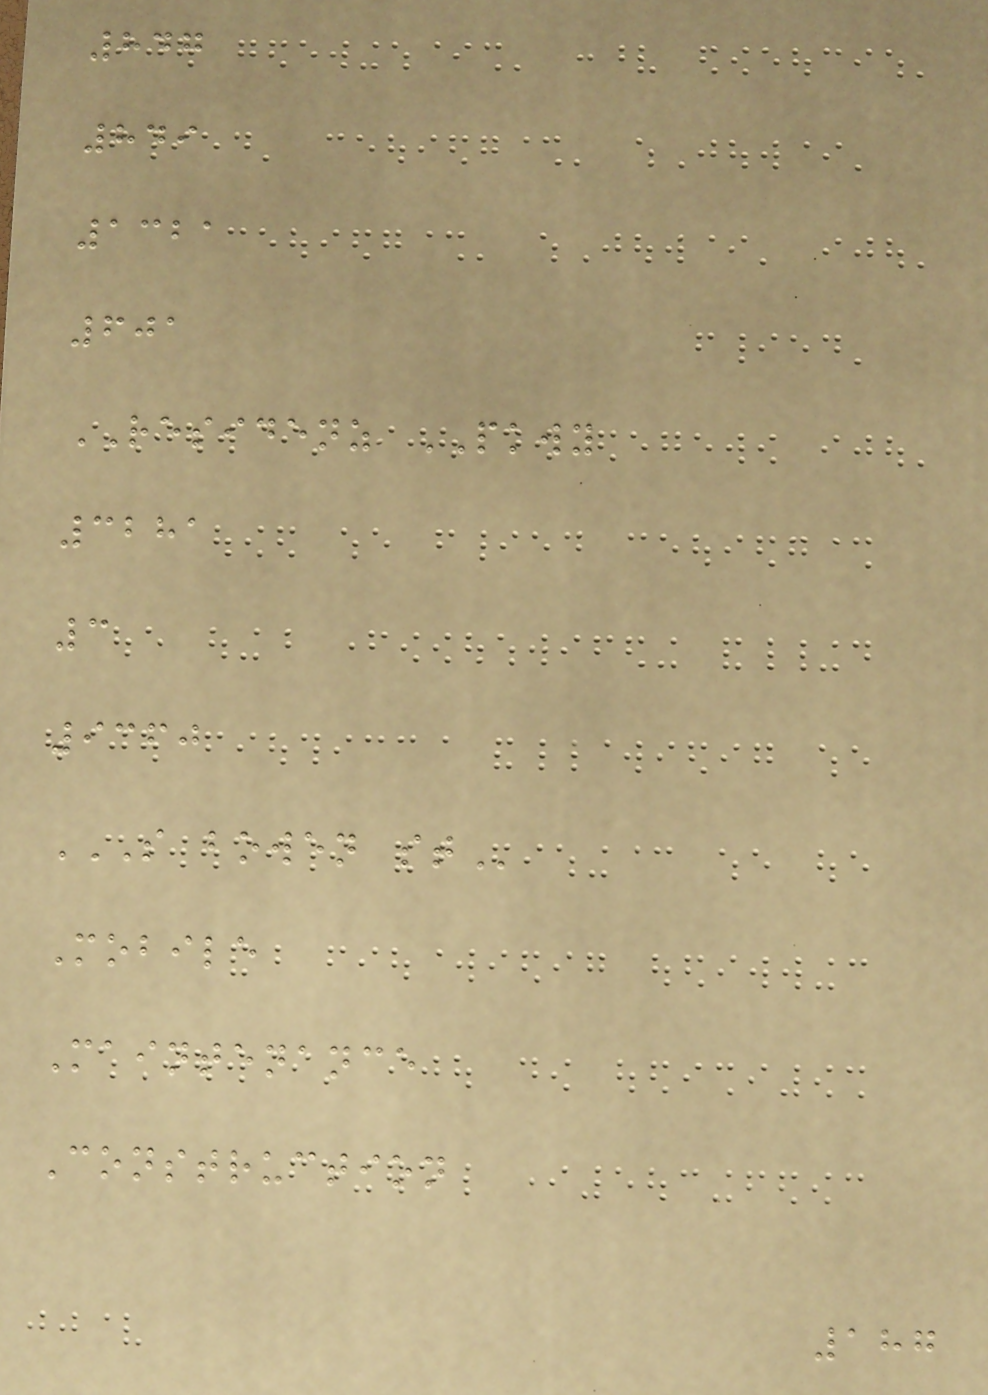847
849
1321
601
RESIDENZ PKWY
3281
3
9360
S BOWEN ST
Mobile
Maintenance
Construction
187
